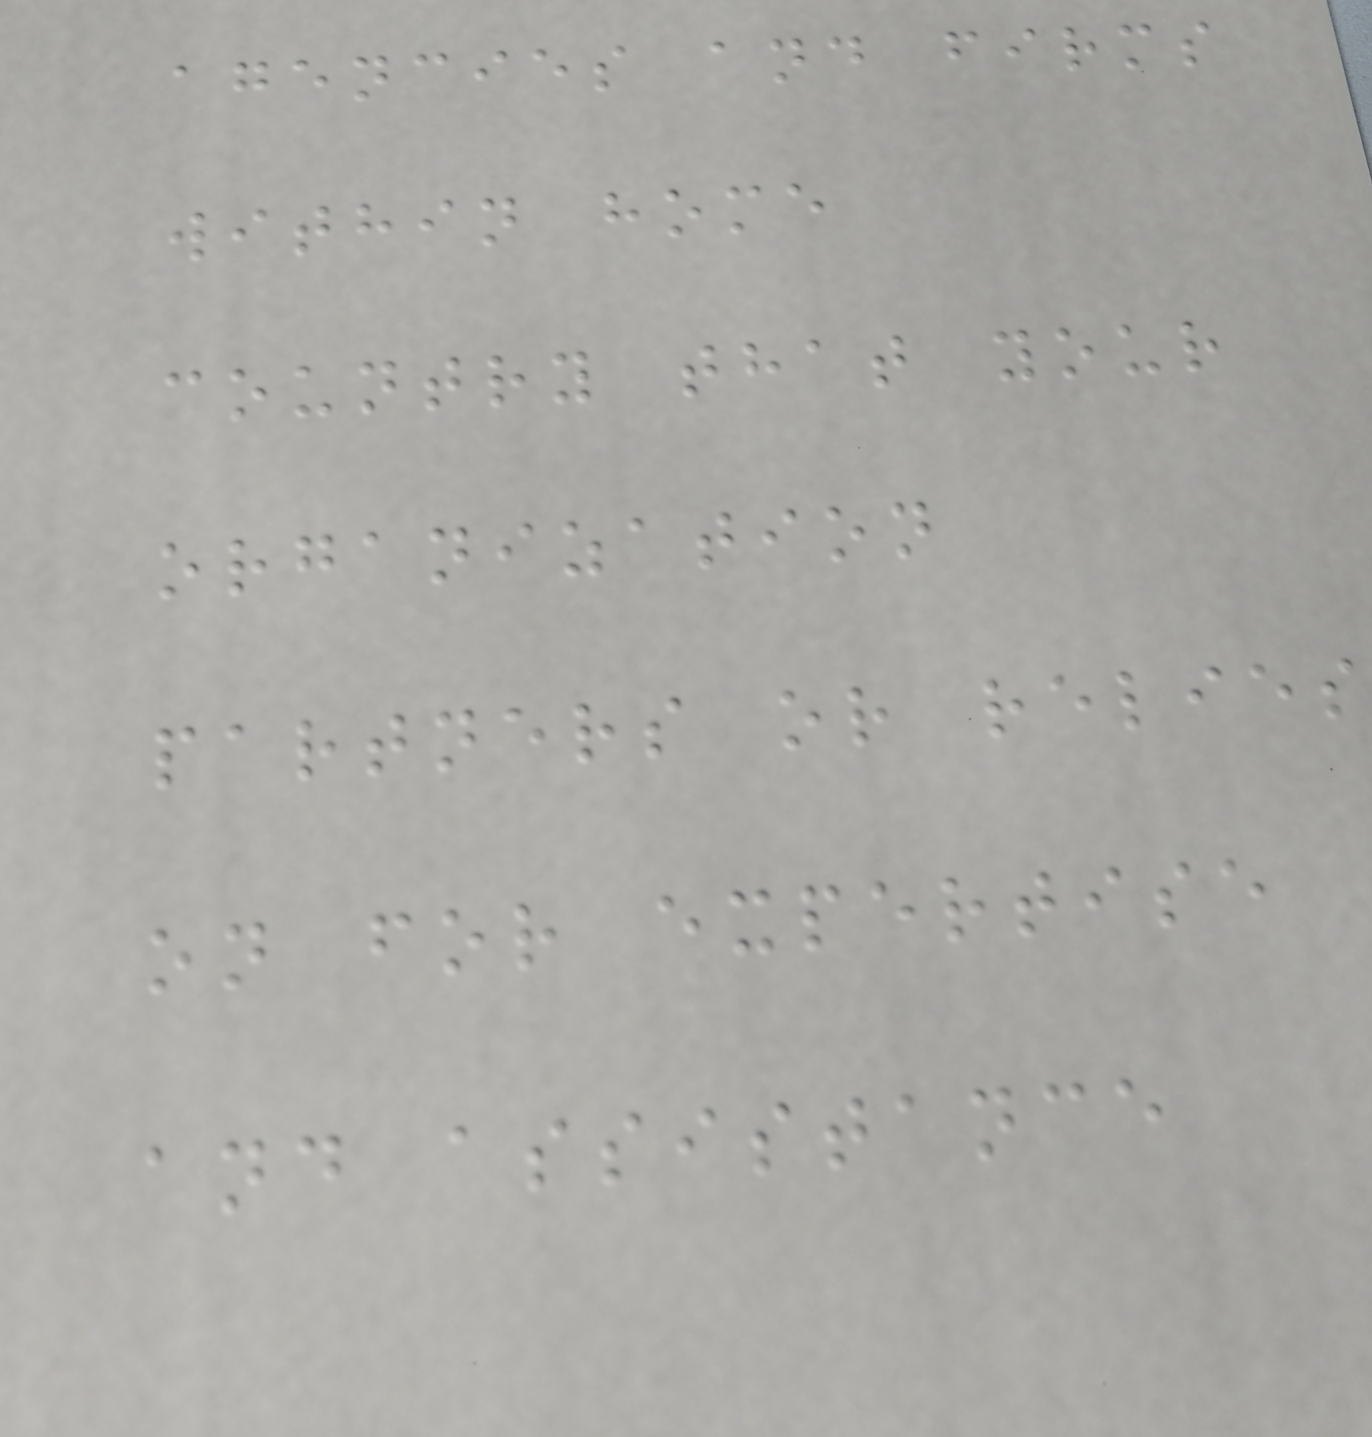agencies and firms
within home
country that your
organization
partners or relies
on for expertise
and assistance
